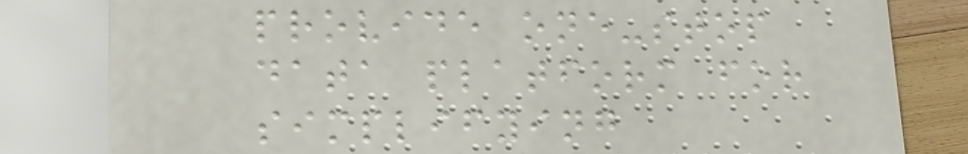provide one-stop
data platform for
simplifying
